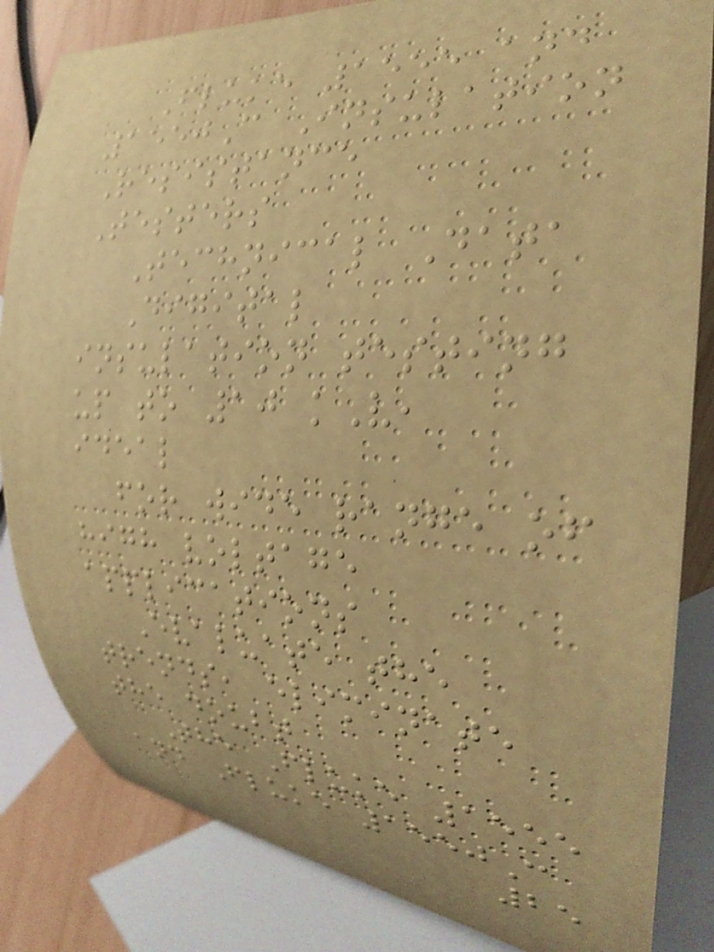Fluke 1555 and
1550C Insulation
Resistance
Testers
Technical Data
Digital
insulation testing
up to 10 kV,
ideal
for wide range of
high voltage
applications
Evaluate the
trends, eliminate
the doubt
The Fluke 1555
and Fluke 1550C
25
